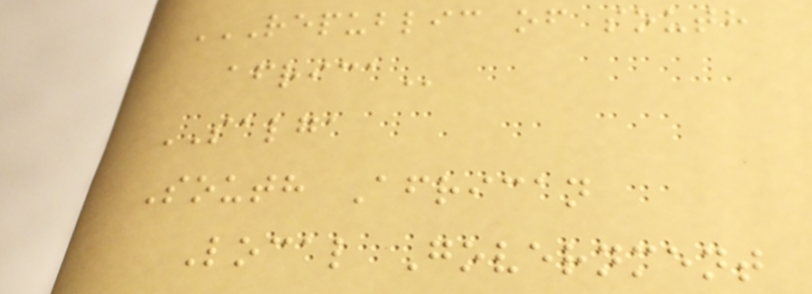REPUBLIC OF SOUTH
AFRICA
SALGA
South African
Local Government
